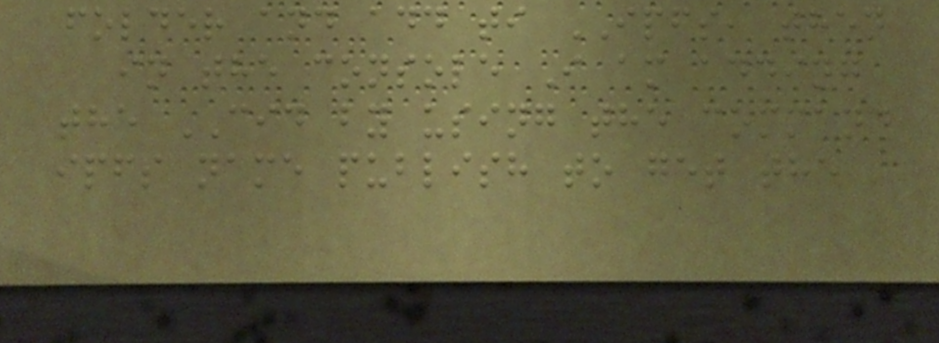folder and add ti IPFS, then
in the console I am adding
the CID by using the command
ipfs name publish to get the
